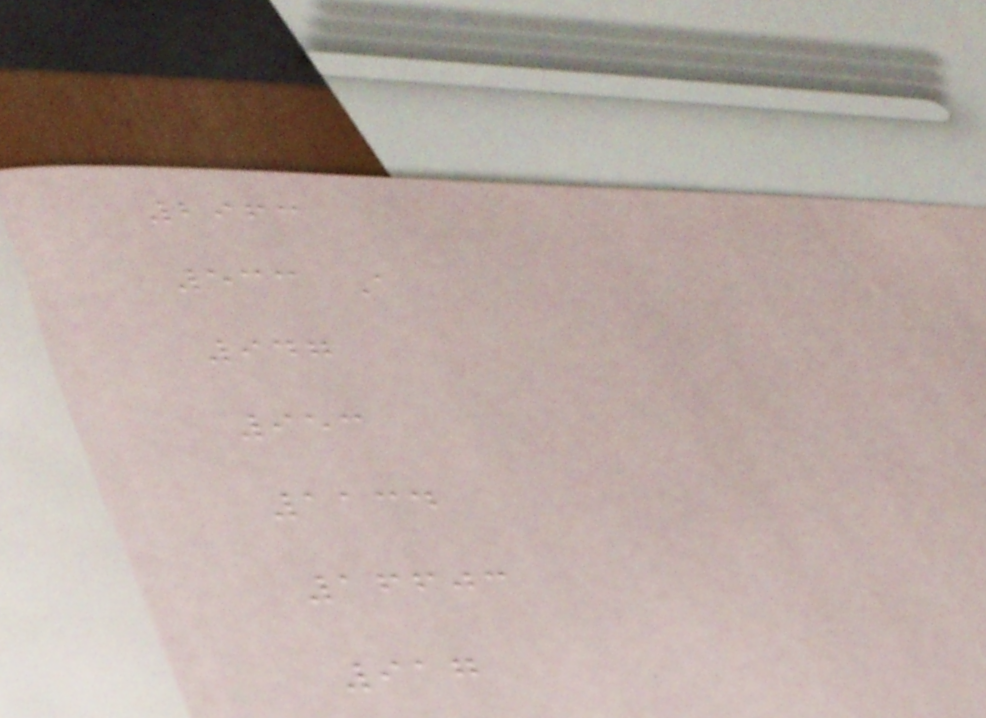2963
533 A
947
953
1134
16603
917
